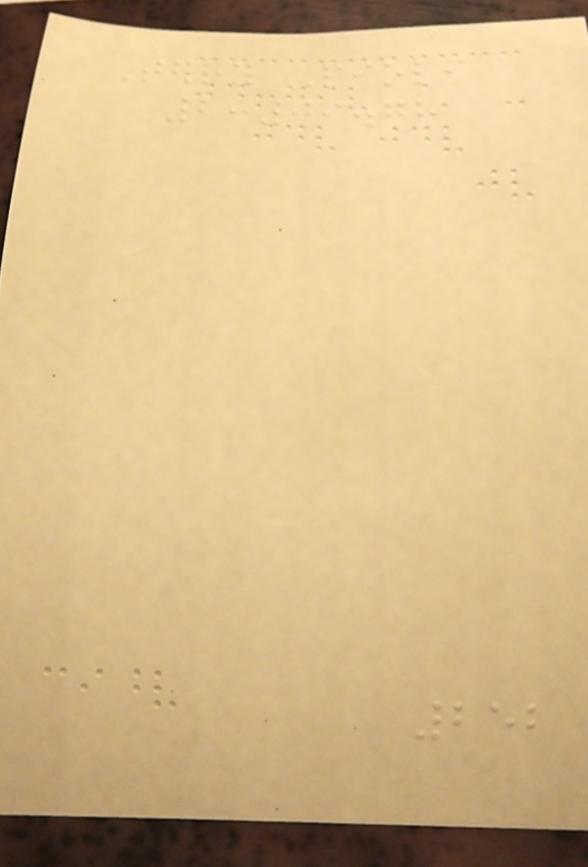Terry Pioli
2:09.78
252
